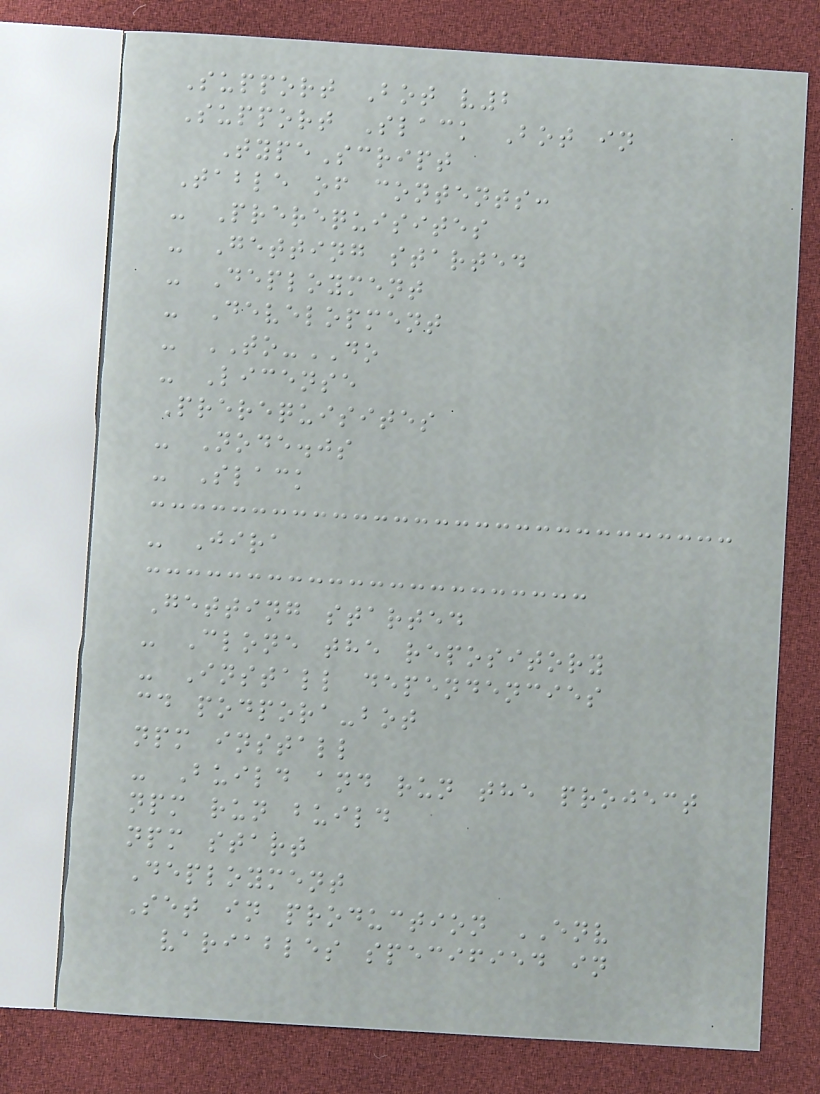Support Bot v2
Support Slack Bot in
TypeScript
Table of contents:
- Prerequisites
- Getting started
- Deployment
- Development
- TO-DO
- License
Prerequisites
- Node.js
- Slack
- Jira
Getting started
- Clone the repository
- Install dependencies
cd podpora-bot
npm install
- Build and run the project
npm run build
npm start
Deployment
Set in production ENV
variables specified in
